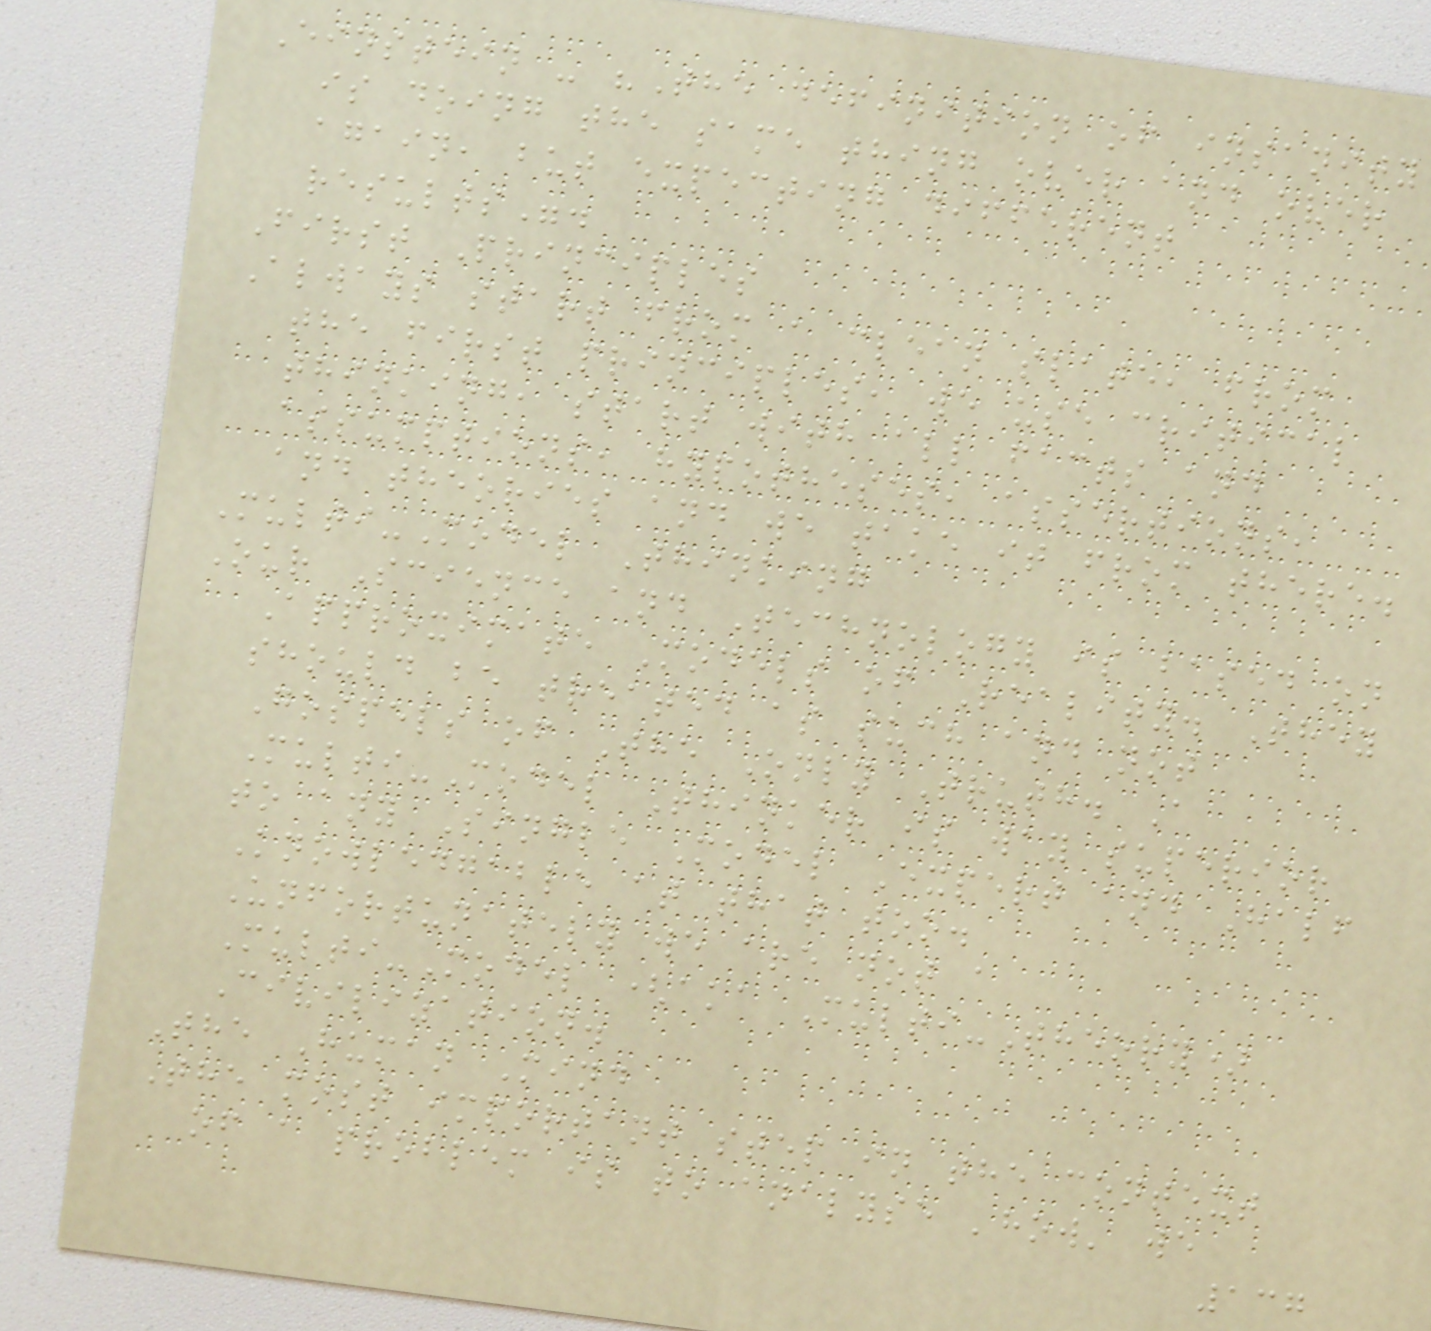Einstein - "The definition of insanity
is doing the same thing over and over
again, but expecting different
results".
First Principles
Always start from a clean slate, from
the first principles, we use critical
thinking, start with all facts and
assumptions, hypotheses, assertions,
and theories and we take it from there.
Multi-Model Thinking
Our Science and Technology is based on
Approximate Models of Reality. They
should be treated as such and not
Gospels of The Only Truth. A
Multi-Model Thinker is way superior
to any Single Model Expert and Half
Knowledgable at that too.
Unfortunately we are not a
Multi-Model (aka Multi-Theory)
Civilization.
The Human Mind
The most important step in the context
of a problem is to analyse 'how' we
137
